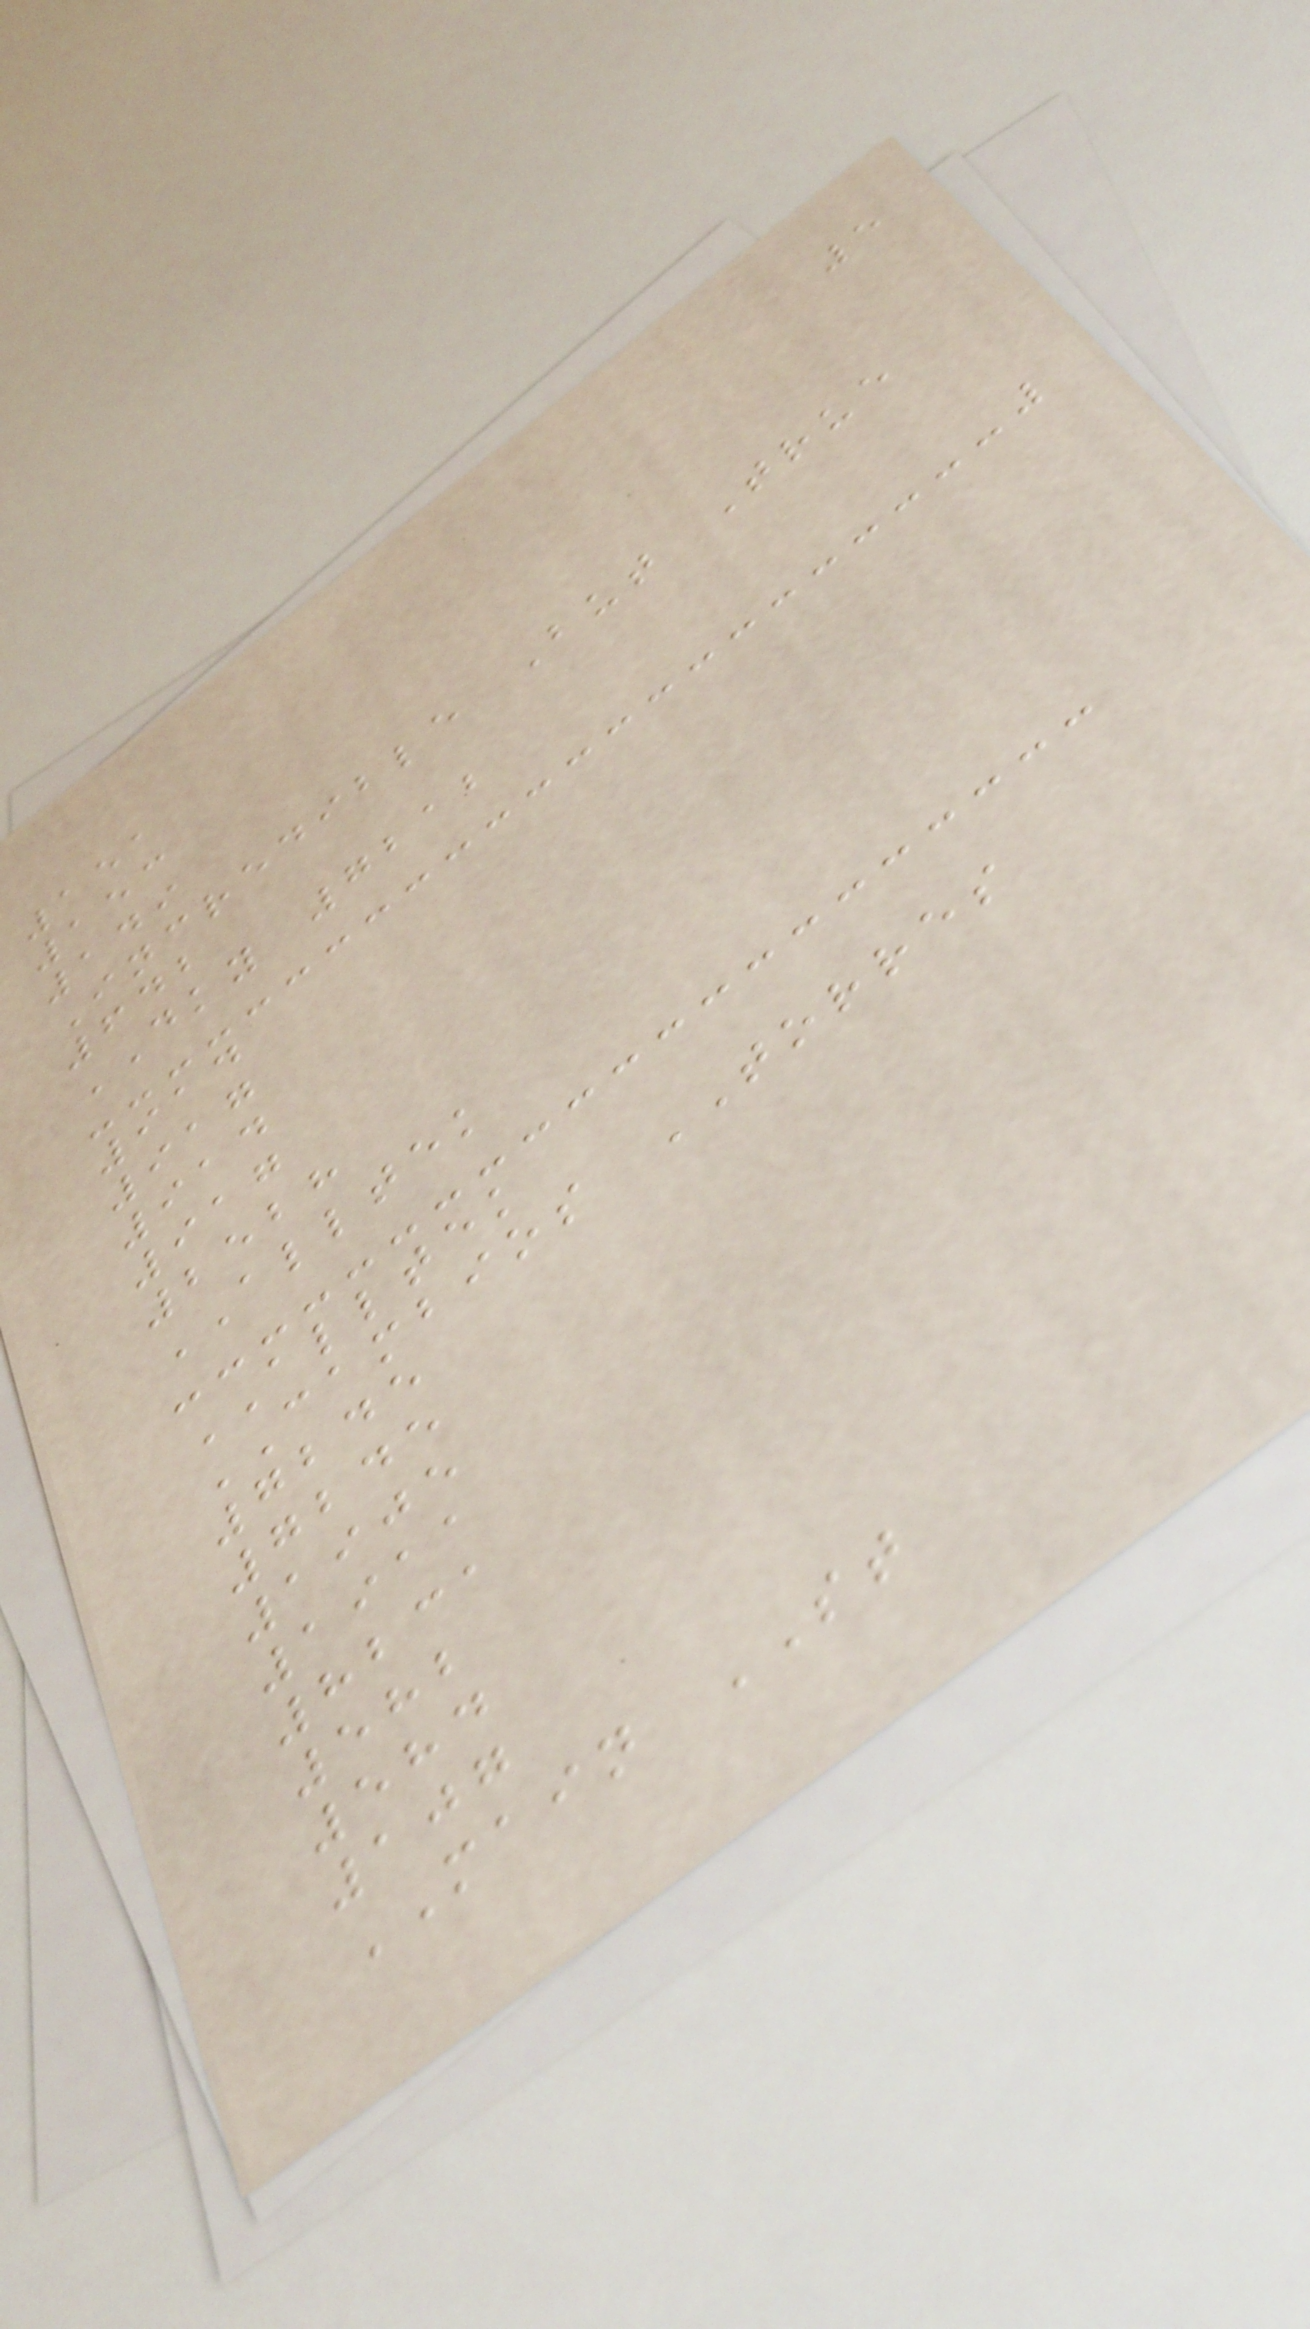5
151
153
149
Incredible But True
642
DKY 7212
914
917
914
917
2528
ALLTEK
ALLTEK
CAMBIOS TORRES
7245
7245
1905
1911
8231
582
584
107
MAIN ST
